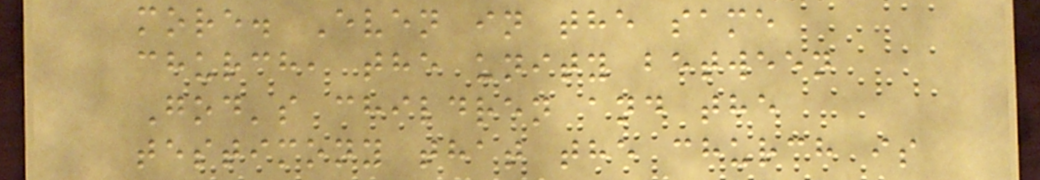more. Even in the same
church, the unity between
God's children and the
testimony that the church is
